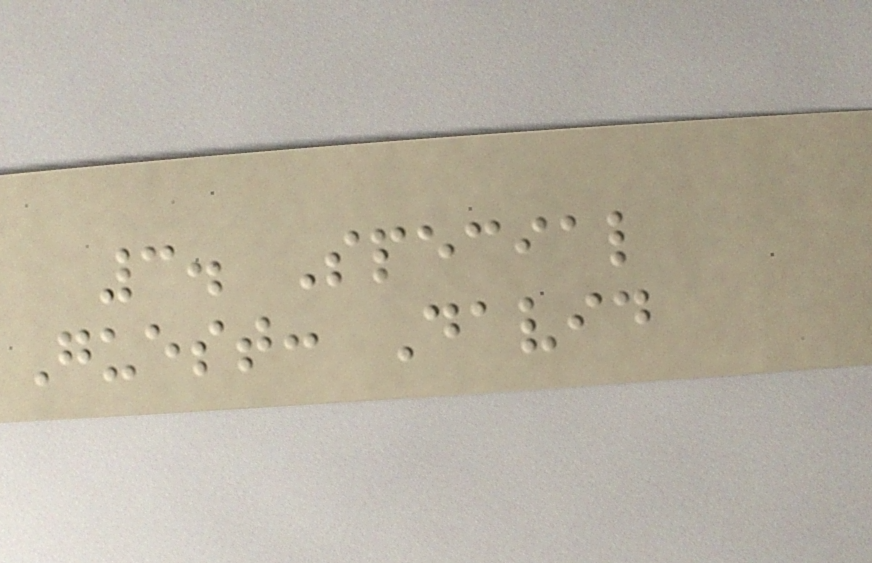3. Special
Guest: David
